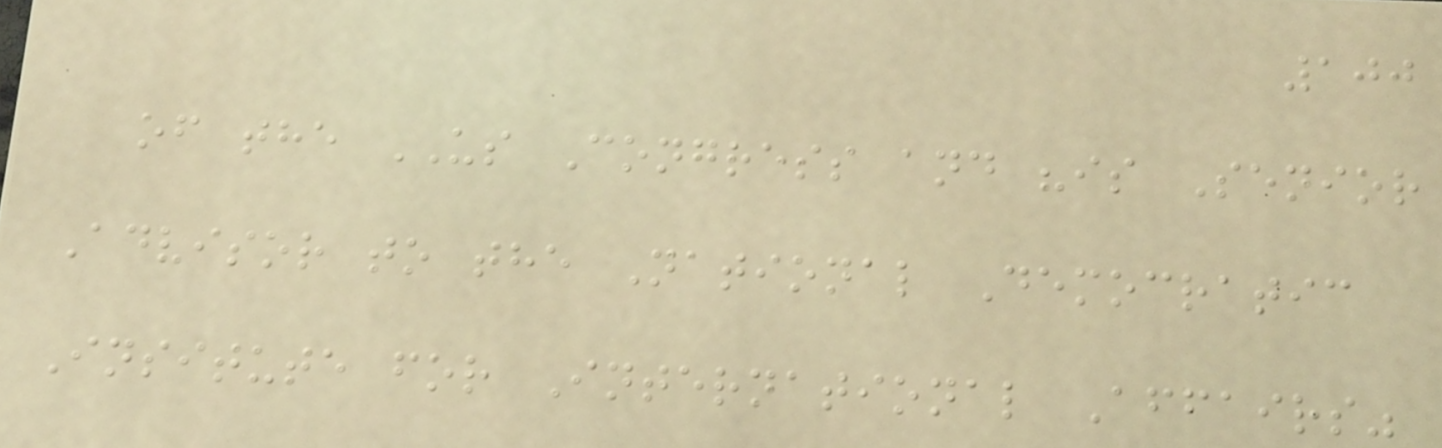100
of the US Congress and "is Senior
Advisor to the National Democratic
Insitute for International Affairs"
